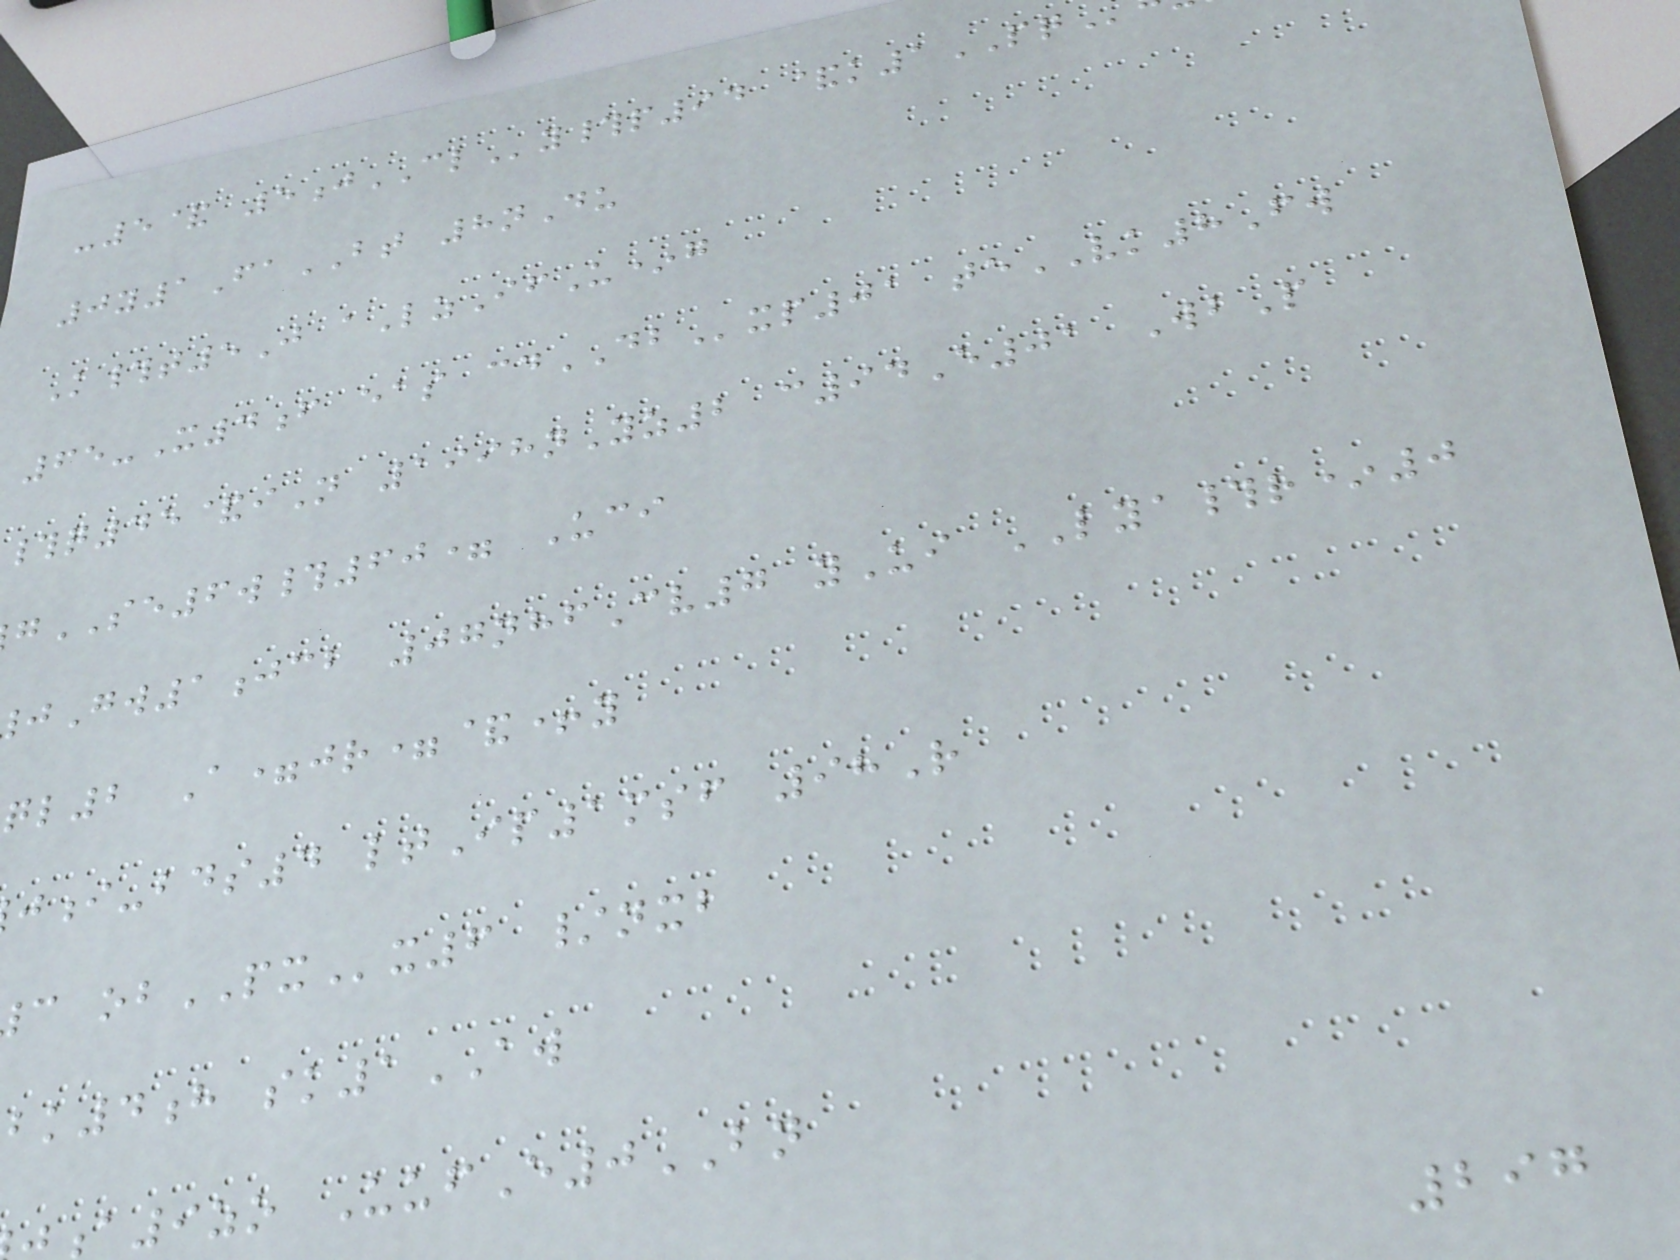-5& 5jCLy#p94 &k1PQ
0y1FaBT 8nDu
K#t5J aLzIfU*g
65-X4f eas cdDBxp01 teVK8Fw
#q45&iN 1998nYz2 c94E01 WbP
SE6w#60= Uci
Gw1jcb 07nhfCv7 yUi LYA#r*0
ql2 A=jr=&+y
i-bds4 ltIp1msf 98R
c obPXx6 /nxb
bk4h sk1AW
a9zo UufE0BN
297
